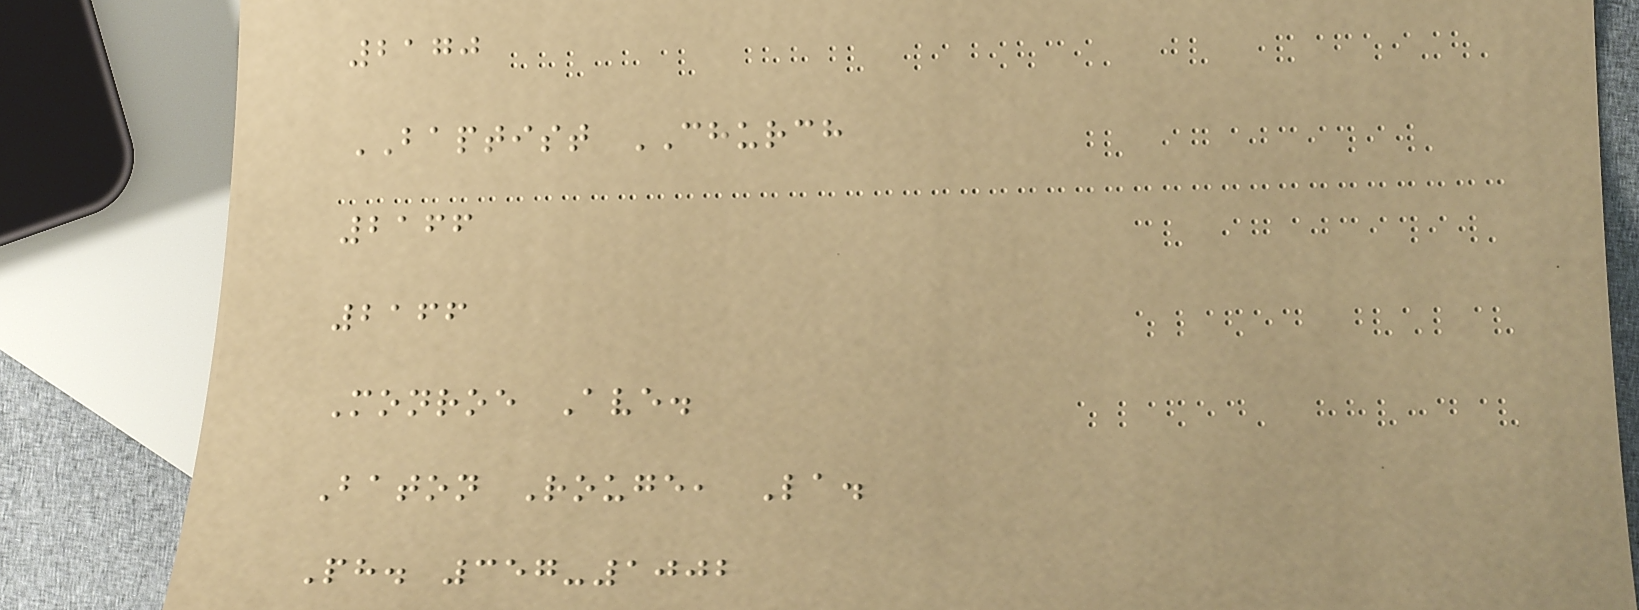2170
BAPTIST CHURCH
2166
2166
Monroe Ave.
Baton Rouge, La.
Ph. 357-1002
